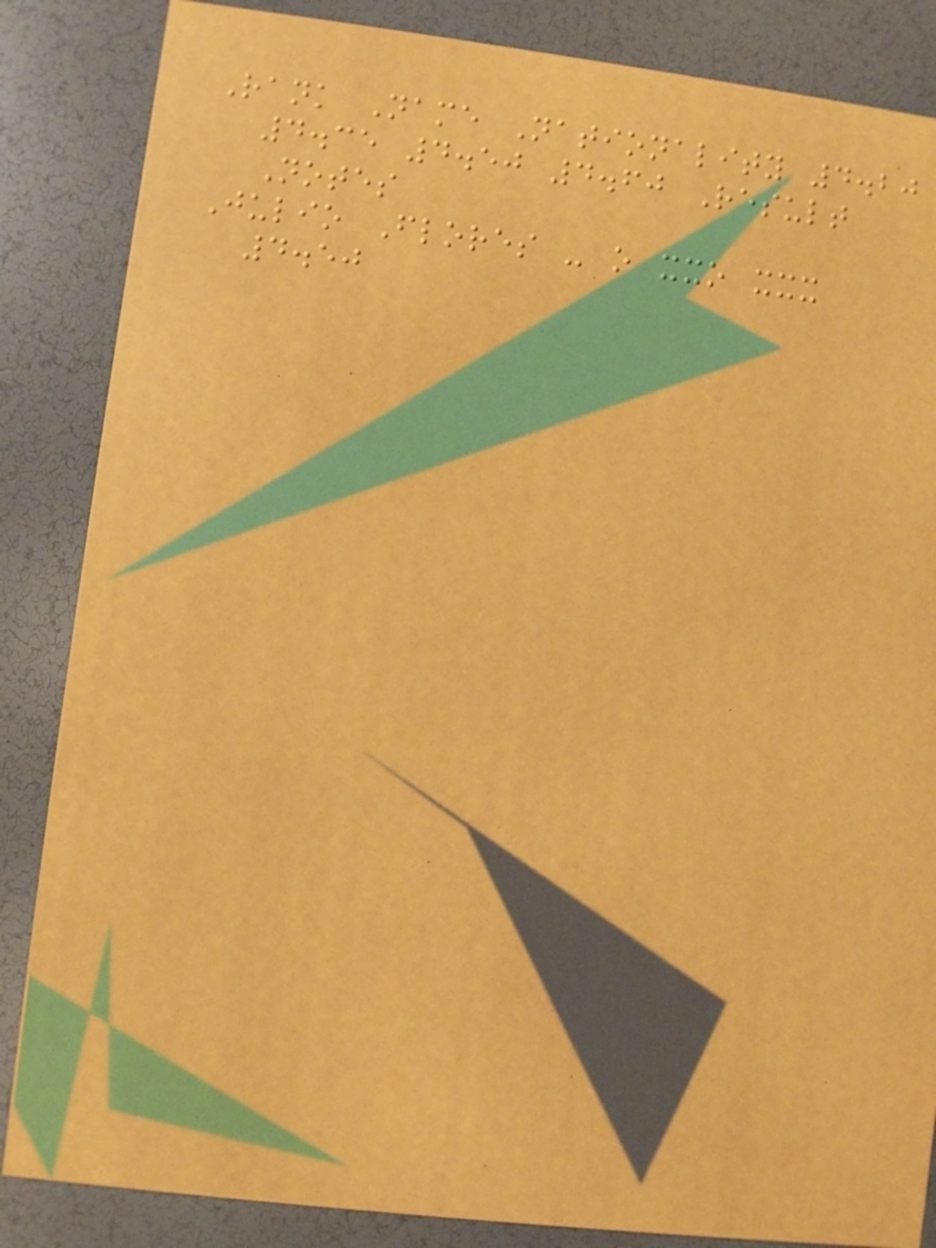Rank Name Nationality 4.20
4.35 4.50 4.60 Result
Notes
Julio Flores - o xxo xxx
4.50
